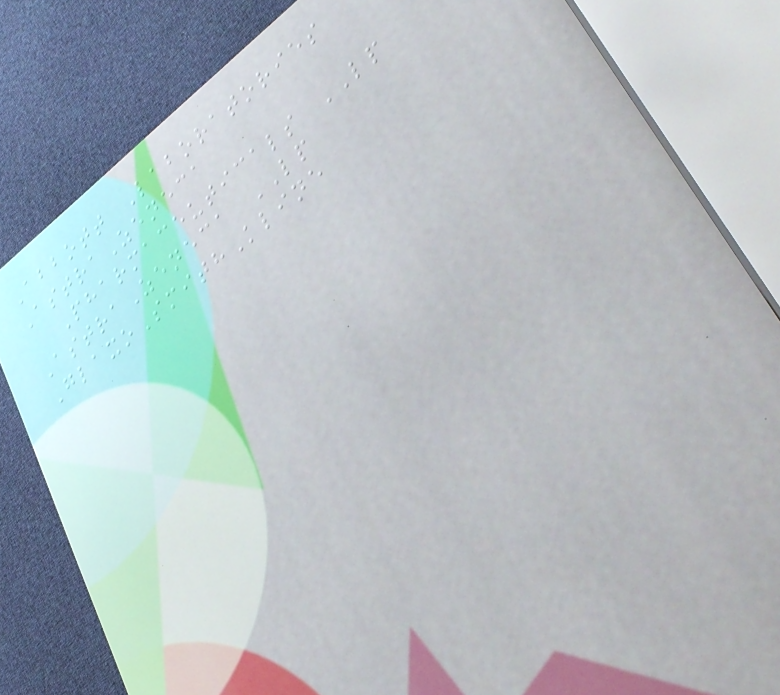Abbott Laboratories
AstraZeneca
Pharmaceuticals LP
AstraZeneca LP
GlaxoSmithKline
